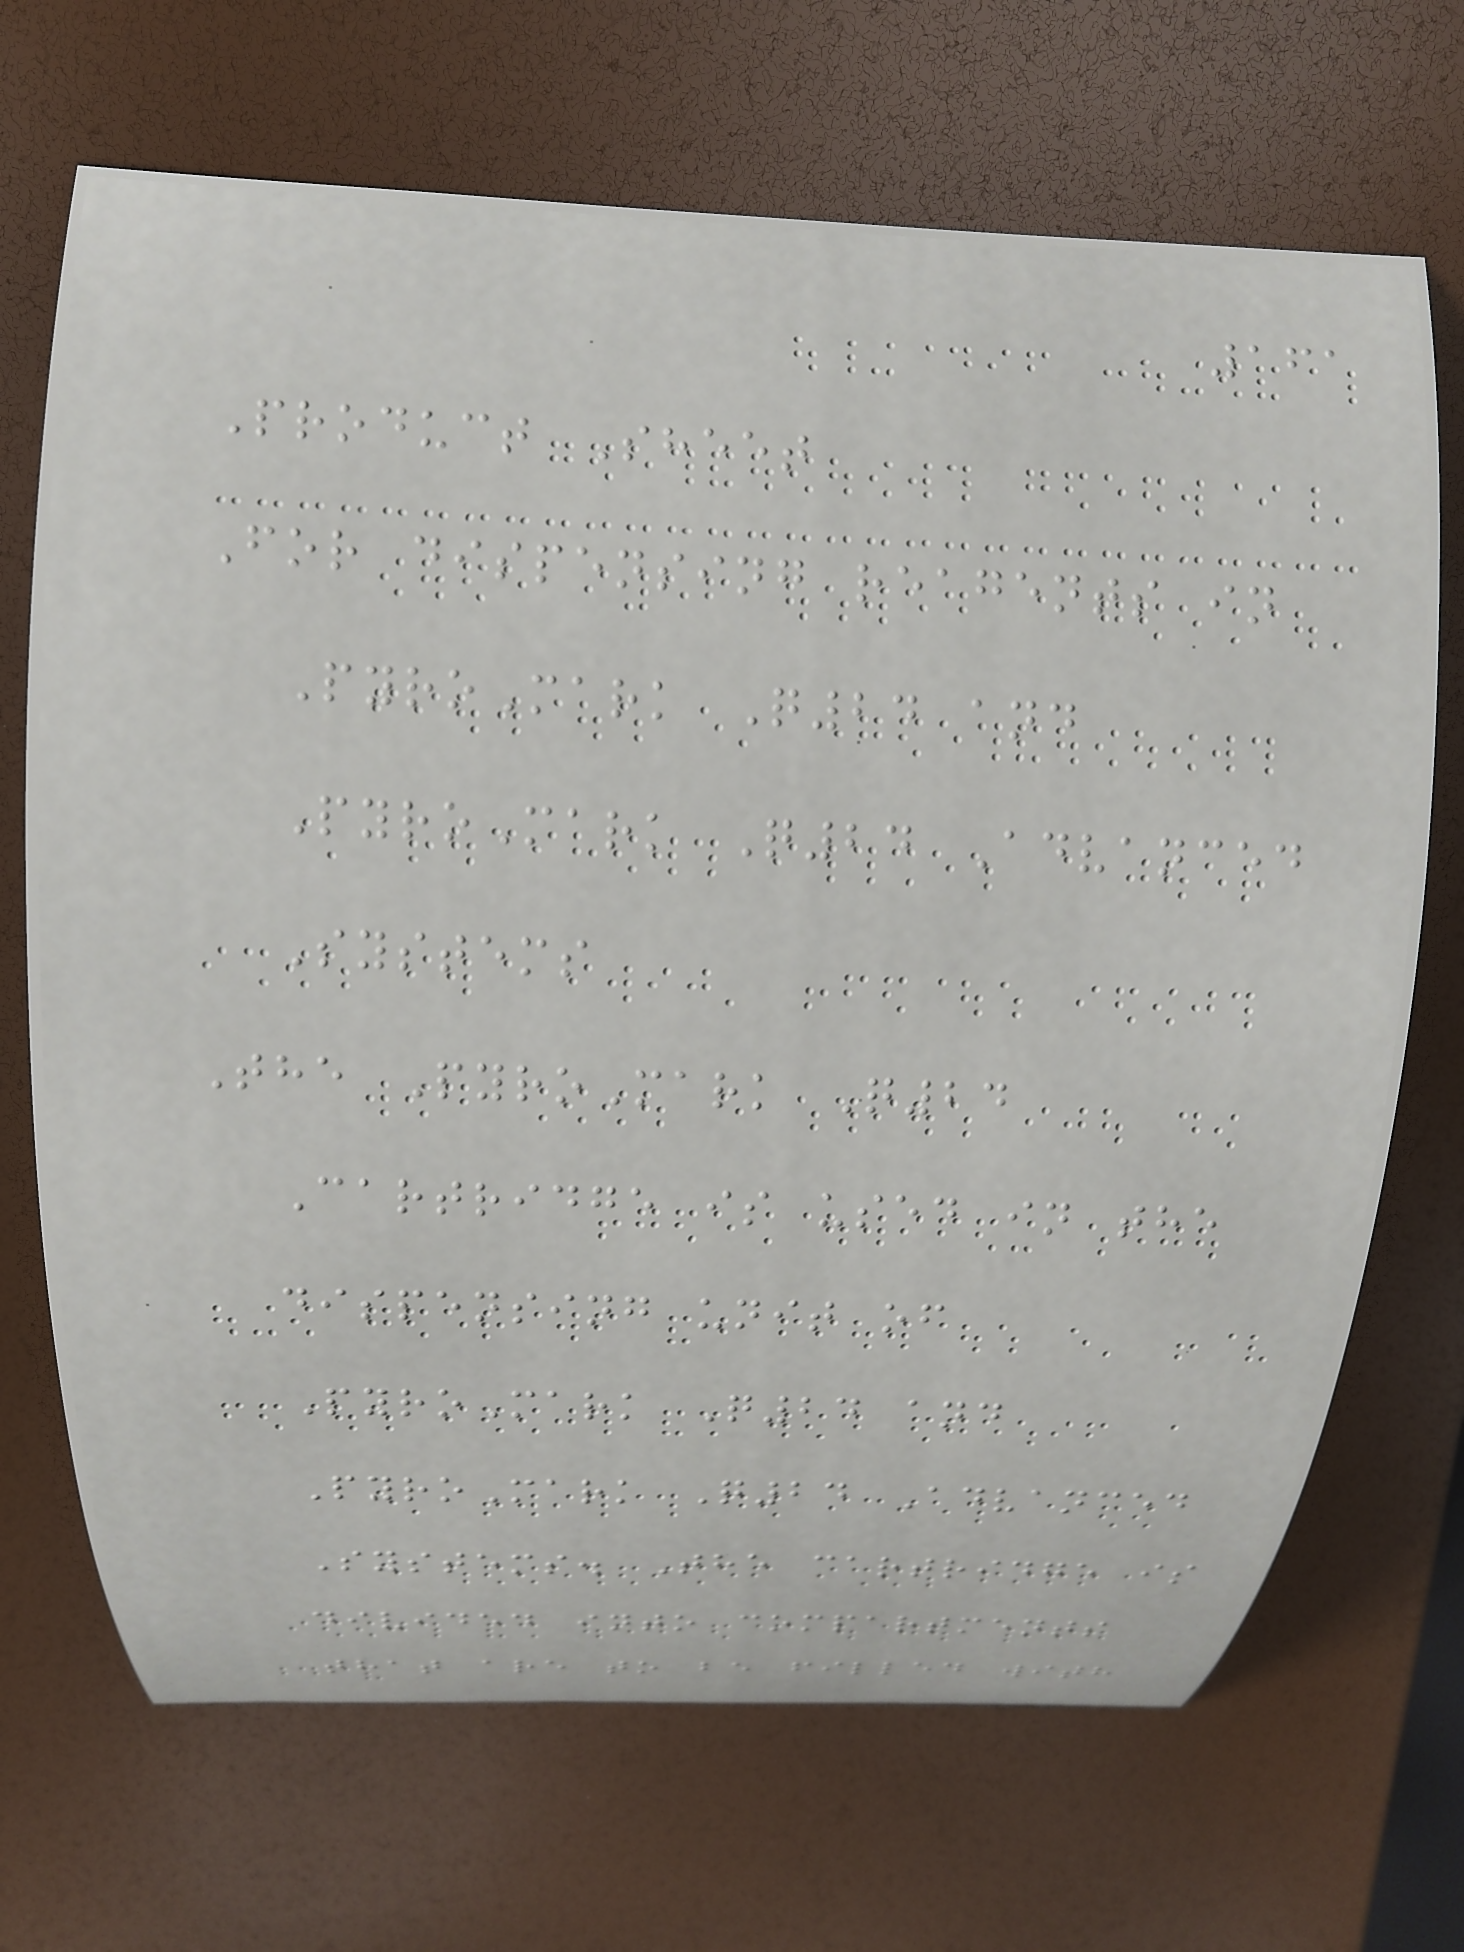161
Product Sheet
For dispensing reagents in
PyroMark Q24 and
PyroMark Q24 Advanced
Systems
The PyroMark Q24
Cartridge is used in the
dispensing unit of
PyroMark Q24 and
PyroMark Q24 Advanced
Systems. The cartridge is
divided into compartments
that are to be filled with
